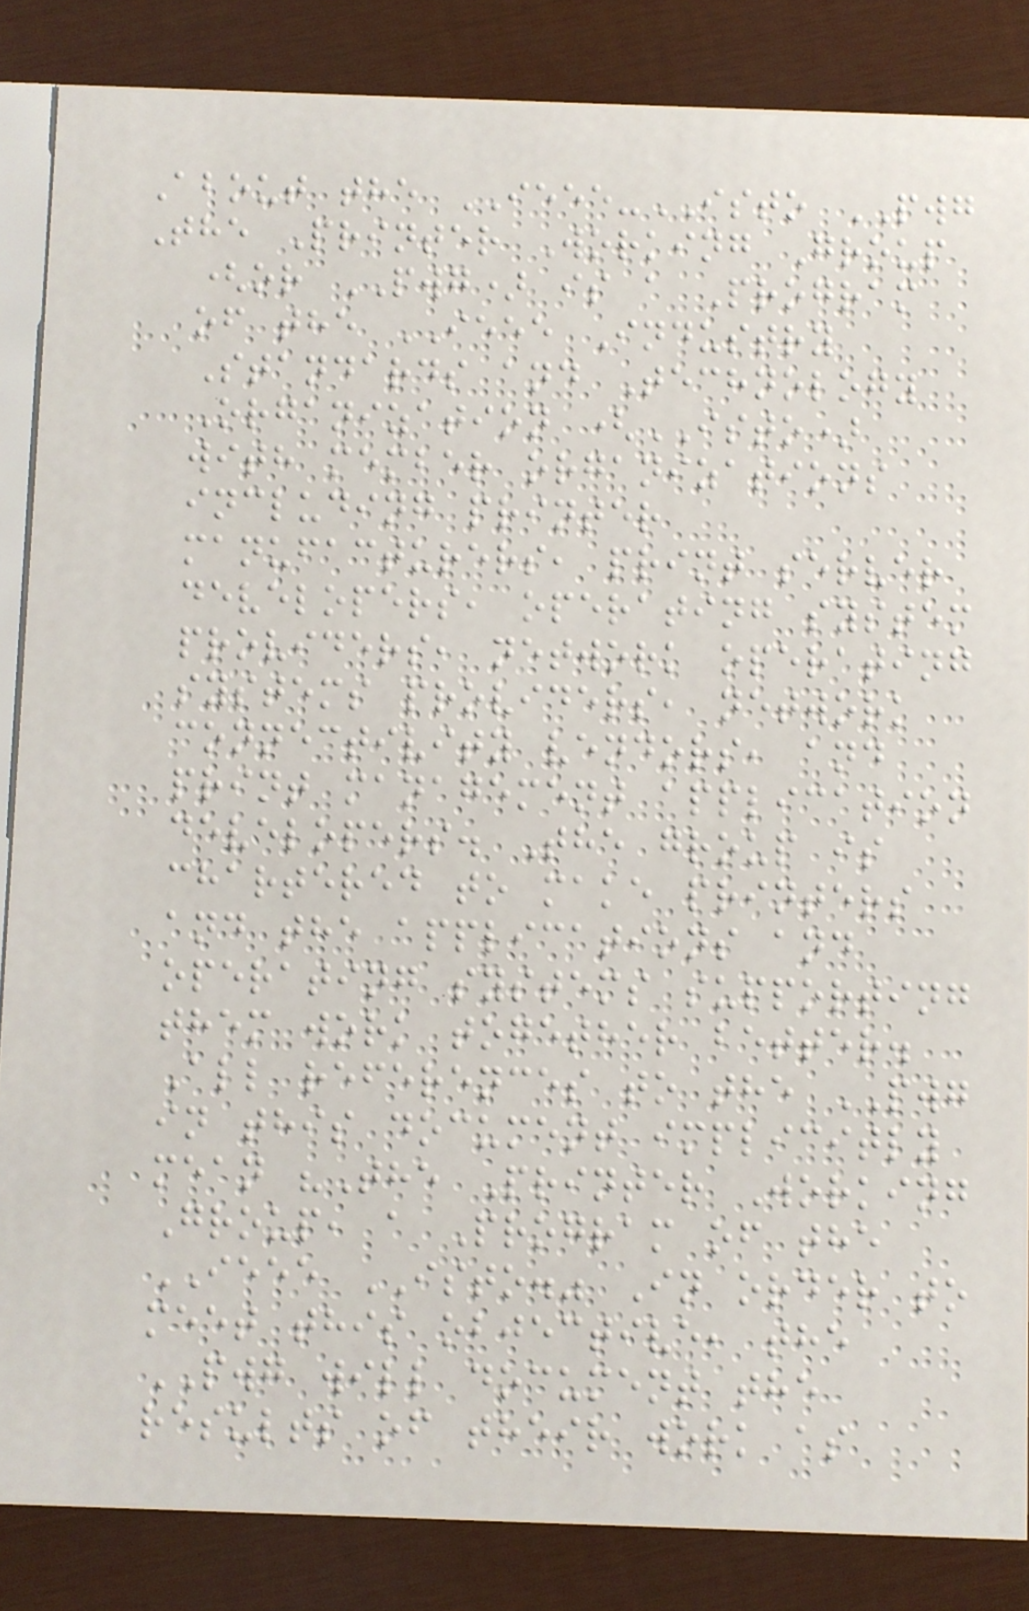About the IEEE-ISTO PWG
The Printer Working Group
(or PWG) is a Program
of the IEEE Industry
Standards and Technology
Organization (ISTO)
with member organizations
including printer
manufacturers, print server
developers, operating system
providers, network operating
systems providers, network
connectivity vendors, and
print management application
developers. The group is
chartered to make printers
and the applications and
operating systems supporting
them work together better.
All references to the PWG
in this document implicitly
mean "The Printer Working
Group, a Program of the
IEEE ISTO." In order to
meet this objective, the
PWG will document the
results of their work as
